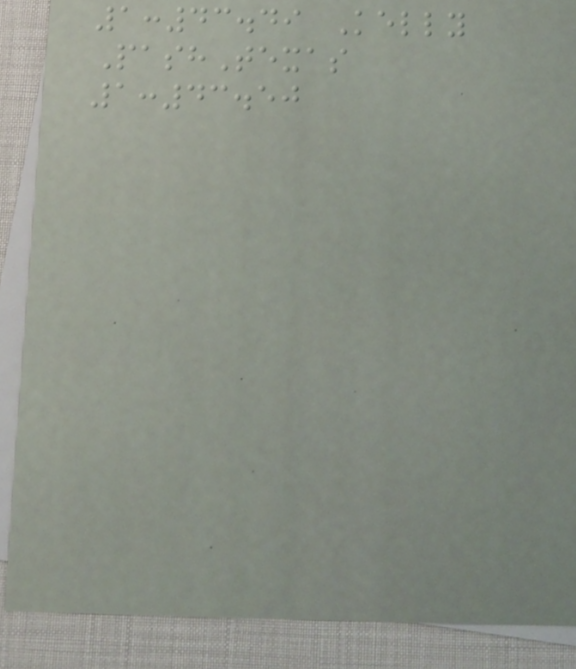1:43.49 Kelly
PashTexas
1:43.50
